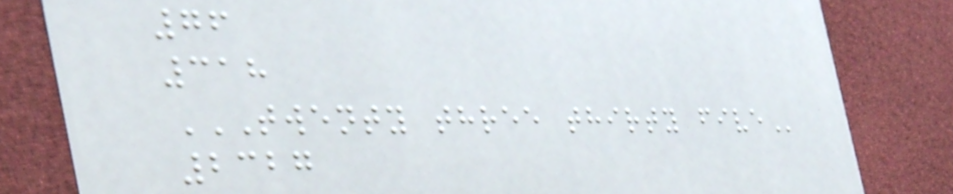76
318
TWENTY THREE THIRTY FIVE
2327
